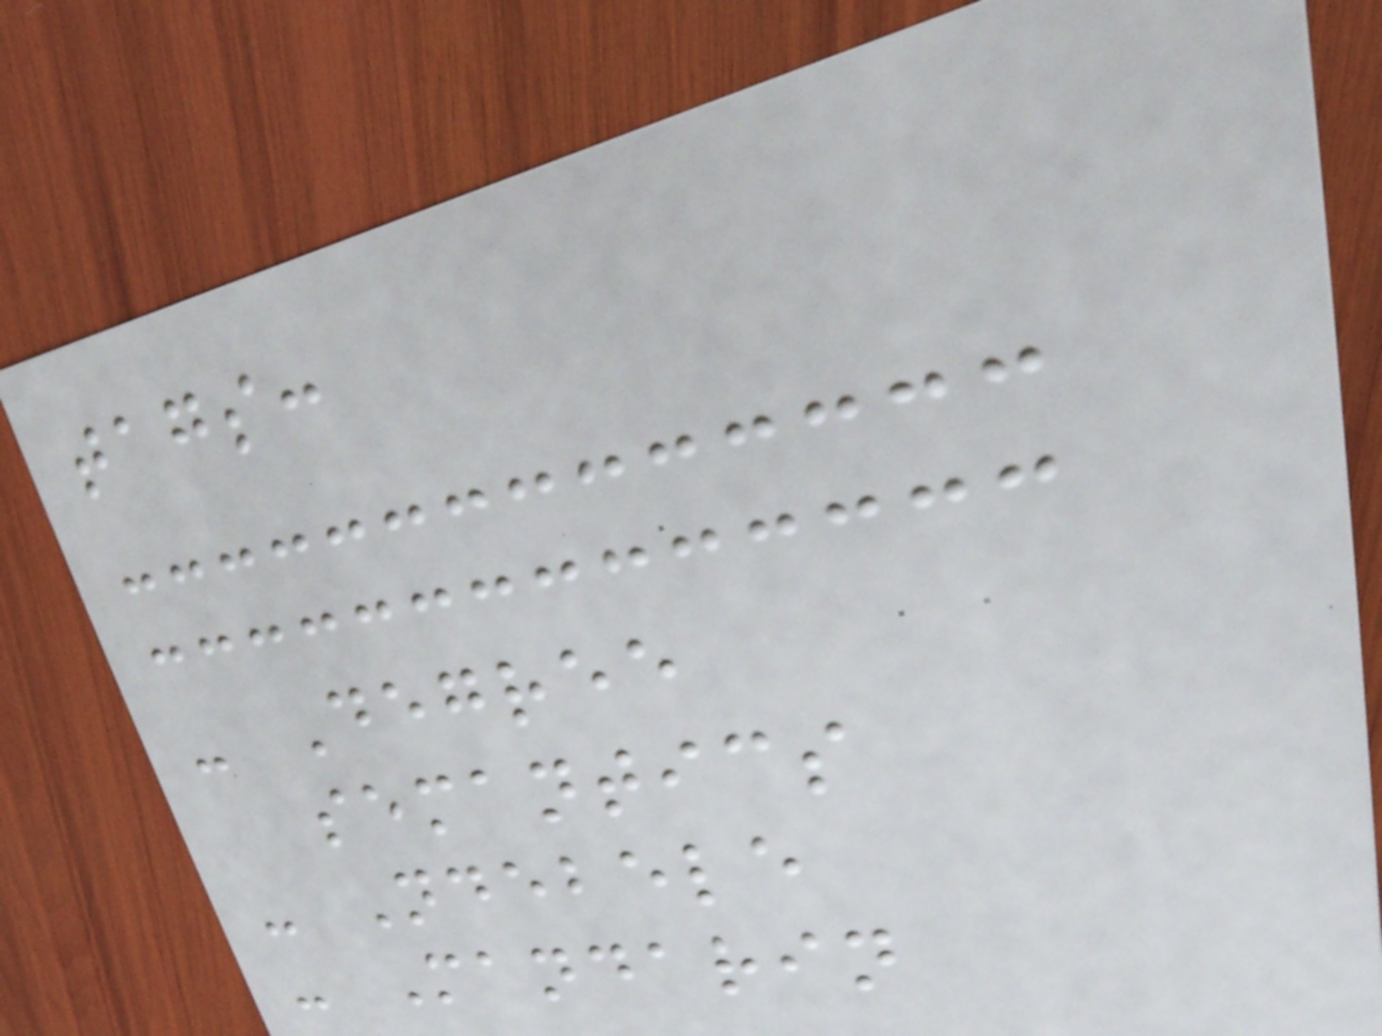tags:
- Degree
semantics
- Ndebele
- Mandarin
